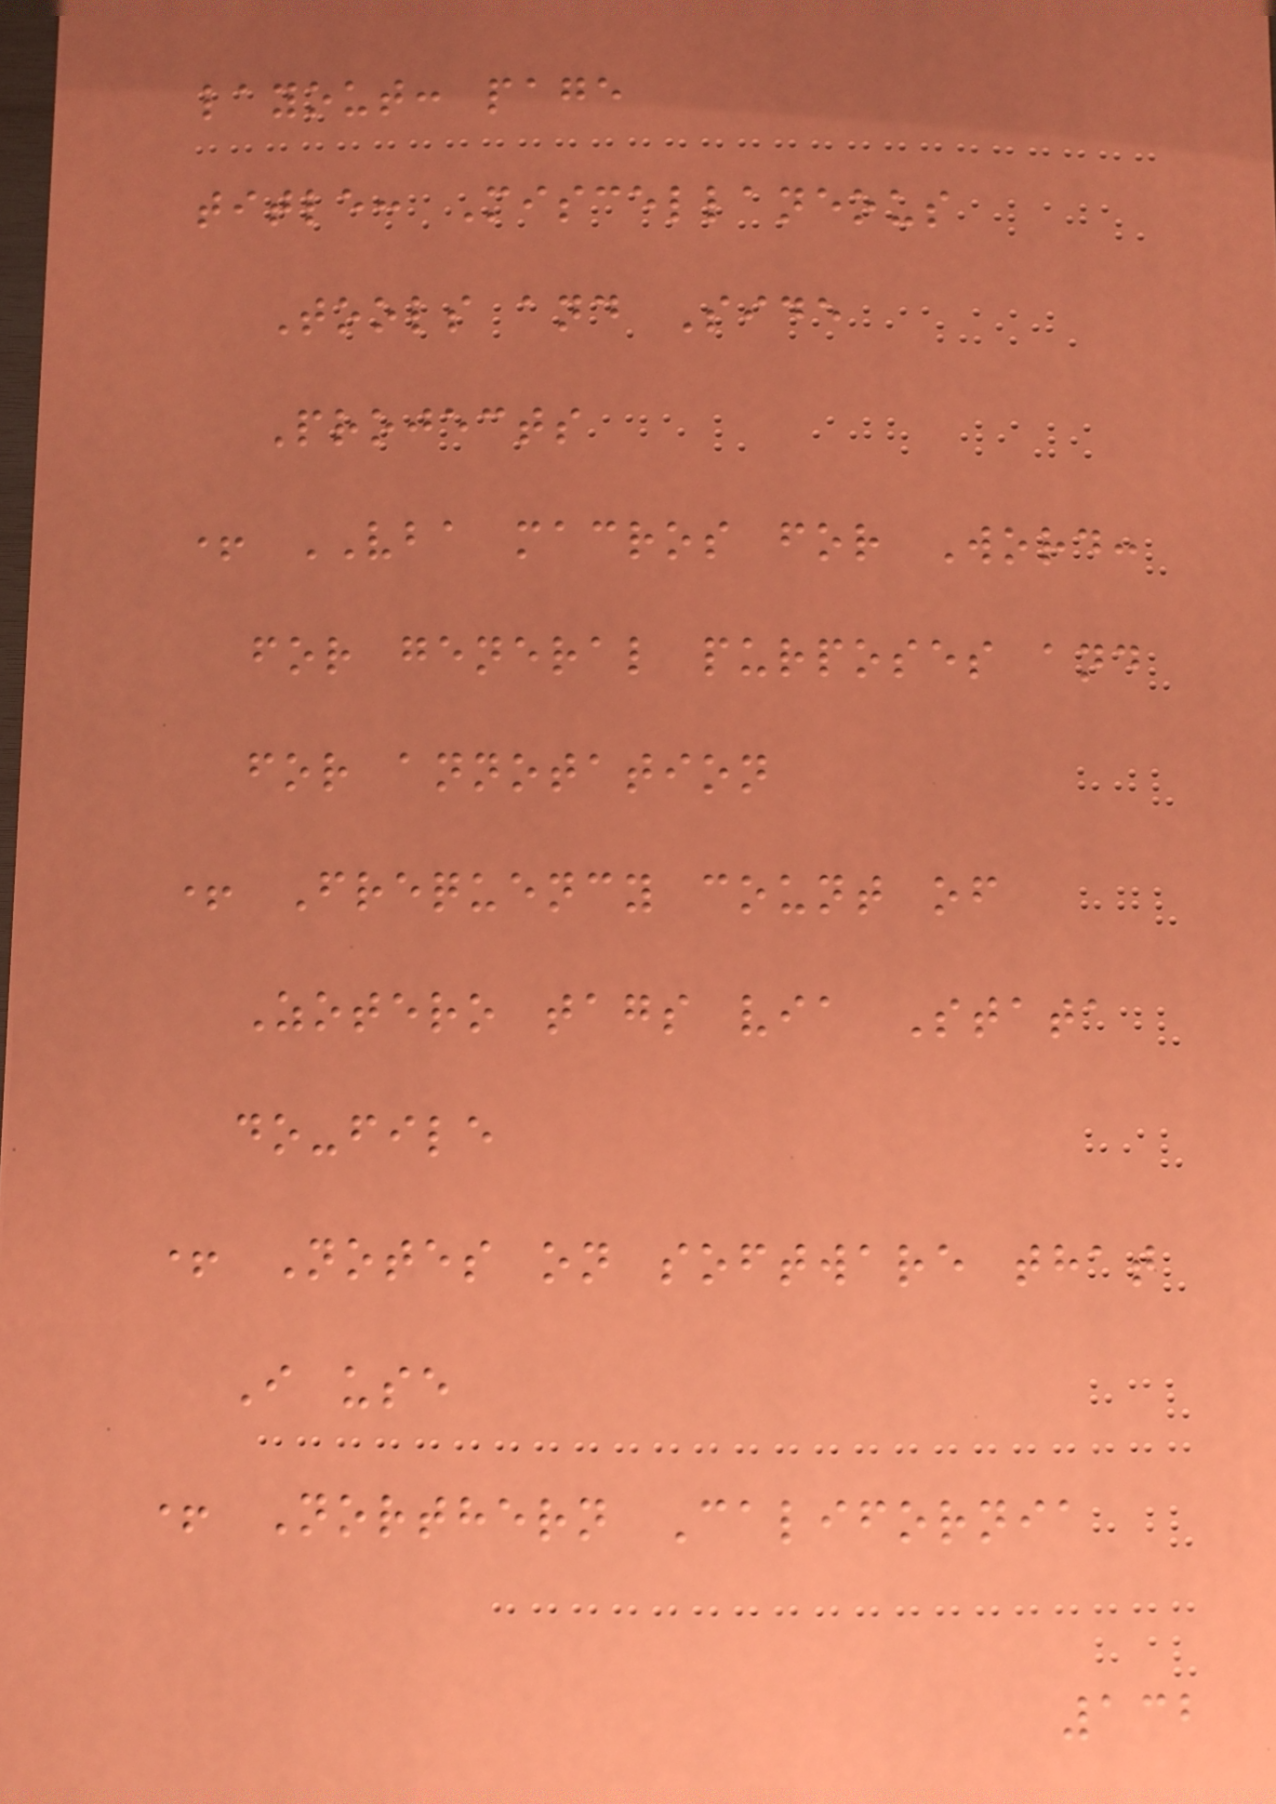layout: page
title: Miscellaneous
Tools and Side
Projects
+ VBA macros for Word:
for general purposes and
for annotation
+ Frequency count of
Zotero tags via Stata
do-file
+ Notes on software that
I use
+ Northern California
132
